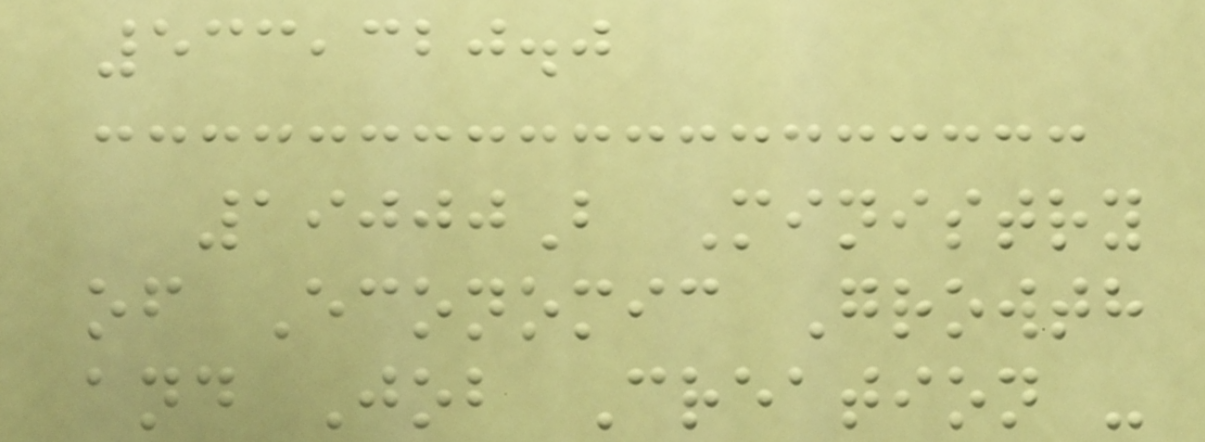533,320.0
19000B Ministry
of Economic Growth
and Job Creation -
